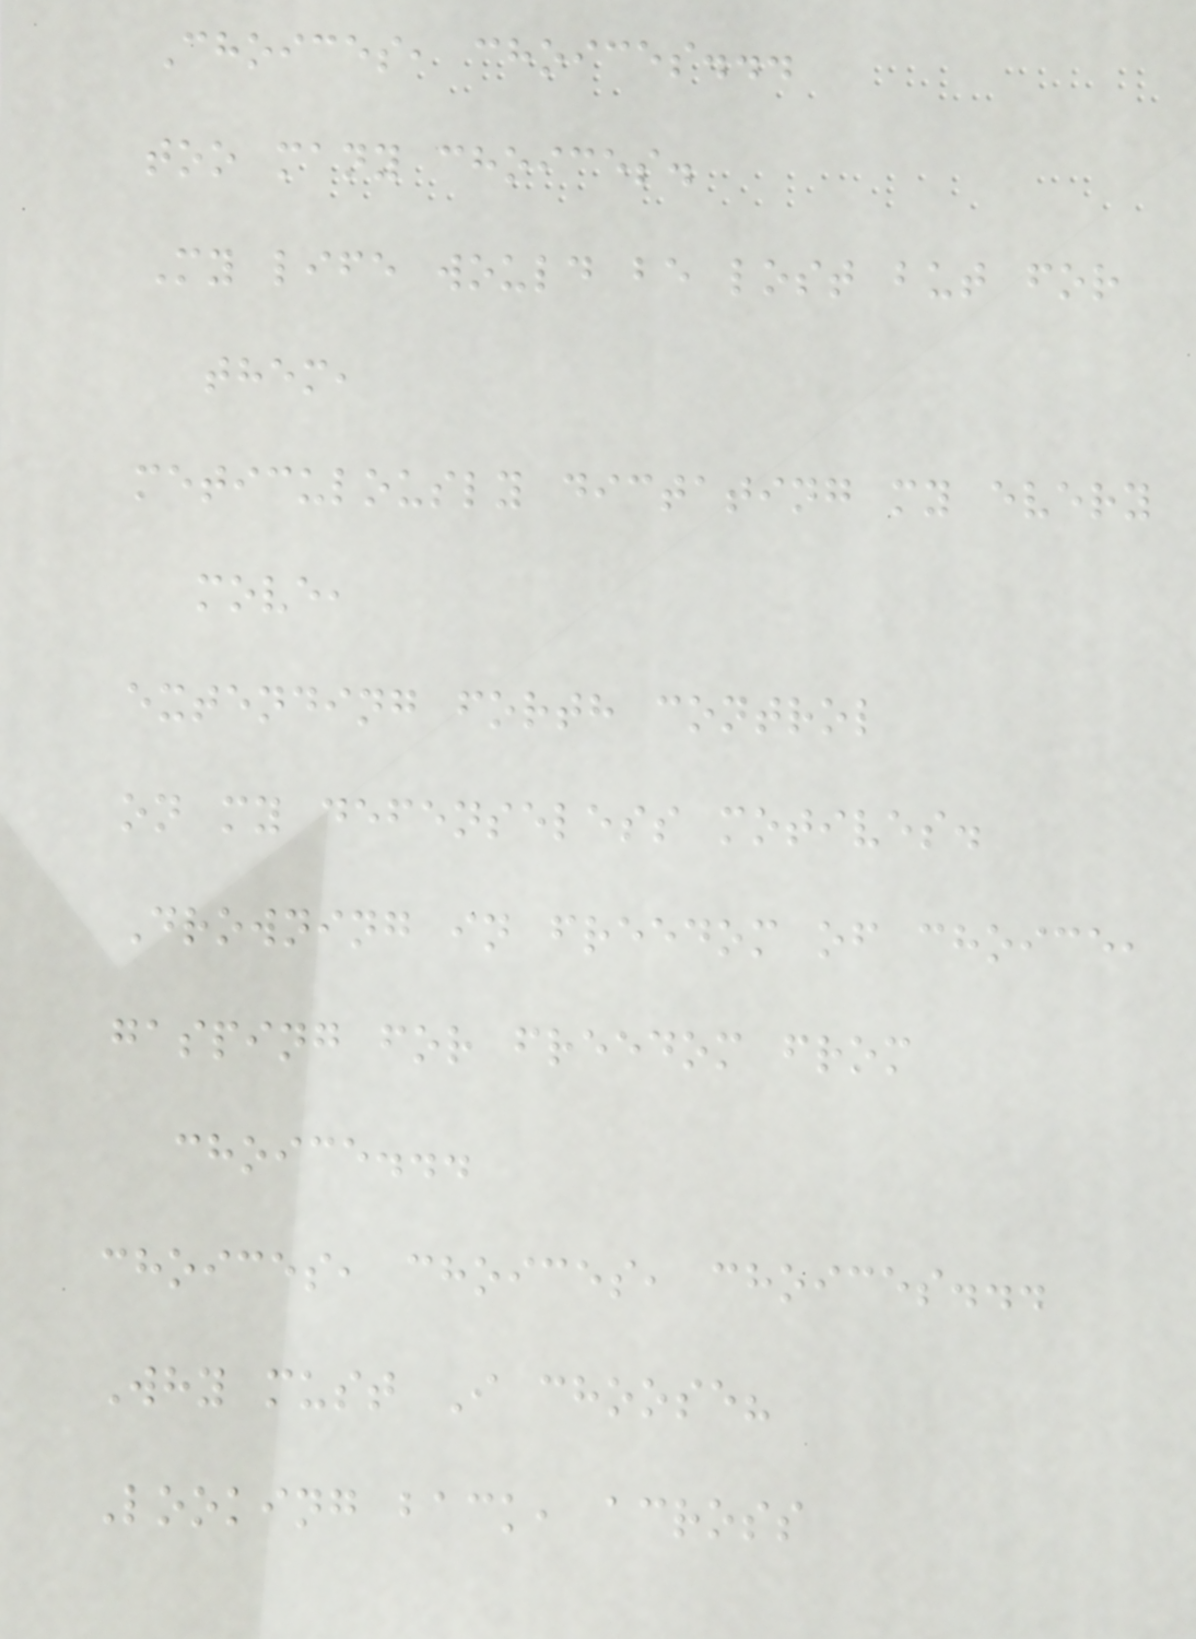Choices, choices...
too many choices.
My life would be lost but for
them,
meticulously dictating my every
move,
extending forth control
on my defenseless motives.
Drowning in freedom of choice,
gasping for freedom from
choice...
choices, choices, choices...
Why must I choose?
Looking back, across
